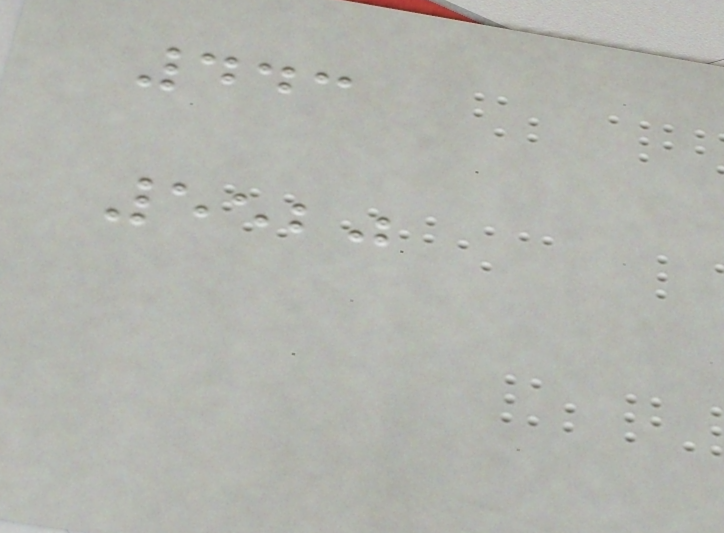443
5520
